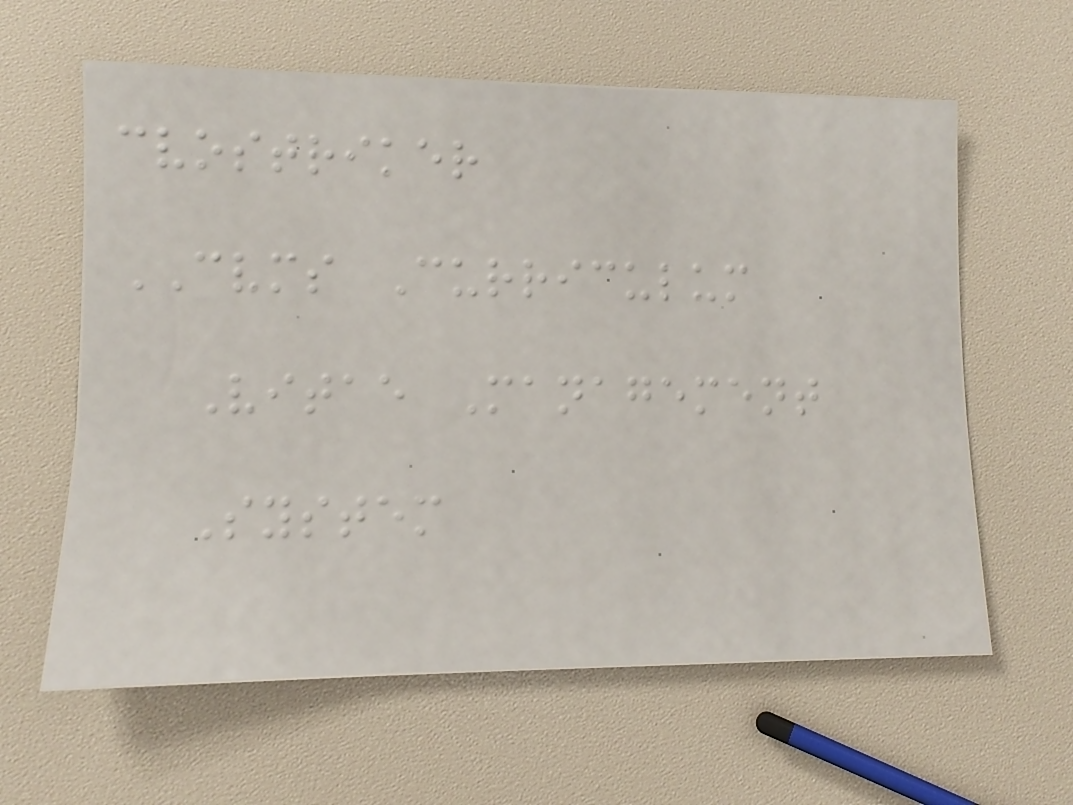cvostriker
CVMS Curriculum
Vitae Management
System
